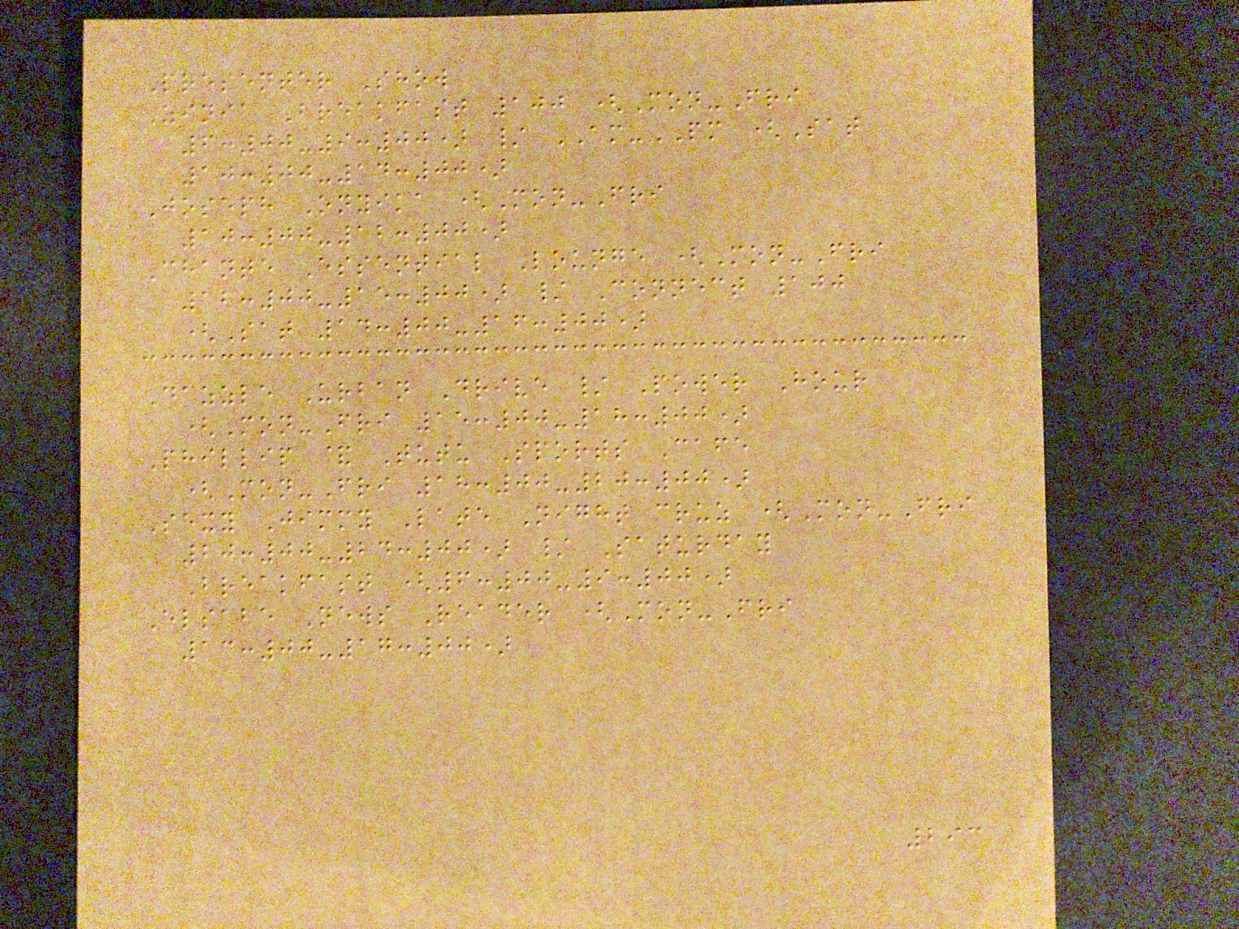Presenter Show
Zinia Breakfast 100 (Mon-Fri
6:00-9:00) / AM-PM (Sat
10:00-14:00)
Joseph Onyika (Mon-Fri
10:00-12:00)
Chante Essential Lounge (Mon-Fri
12:00-15:00) / Connect 100
(Sat 14:00-16:00)
Dazzle Urban Drive / Power Hour
(Mon-Fri 15:00-18:00)
Phillip & Tutu Sports Cafe
(Mon-Fri 18:00-20:00)
Sexy Jimmy Late Night cruz (Mon-Fri
20:00-24:00) / Saturday
Breakfast (6:00-9:00)
Elsabe News Reader (Mon-Fri
13:00-17:00)
293
